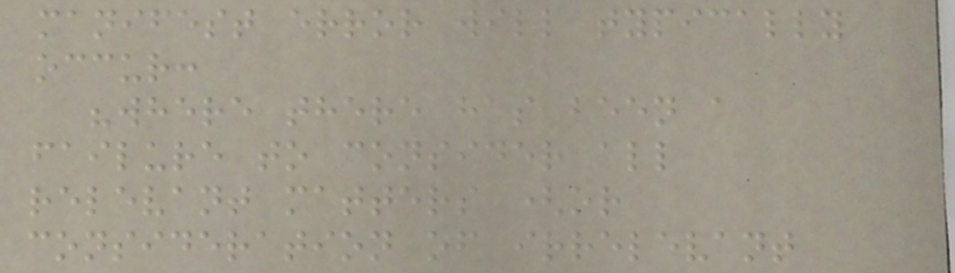manifest error will typically
occur:
"where there has been a
failure to consider all
relevant matters (or
consideration of irrelevant
